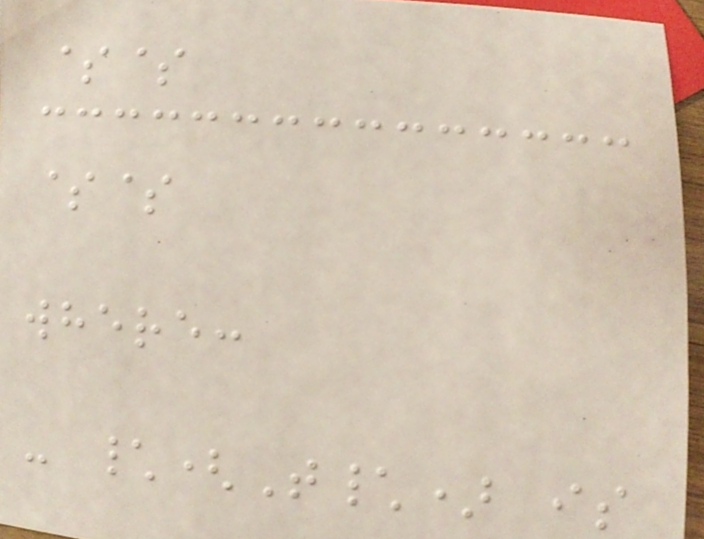$$
$$
where:
- \(T\) is
